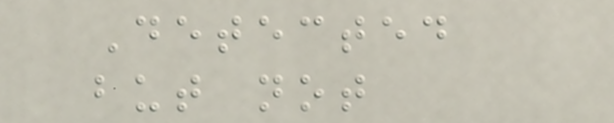Detected
but not
